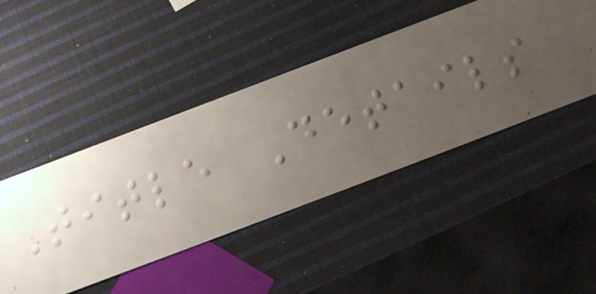Title Details
